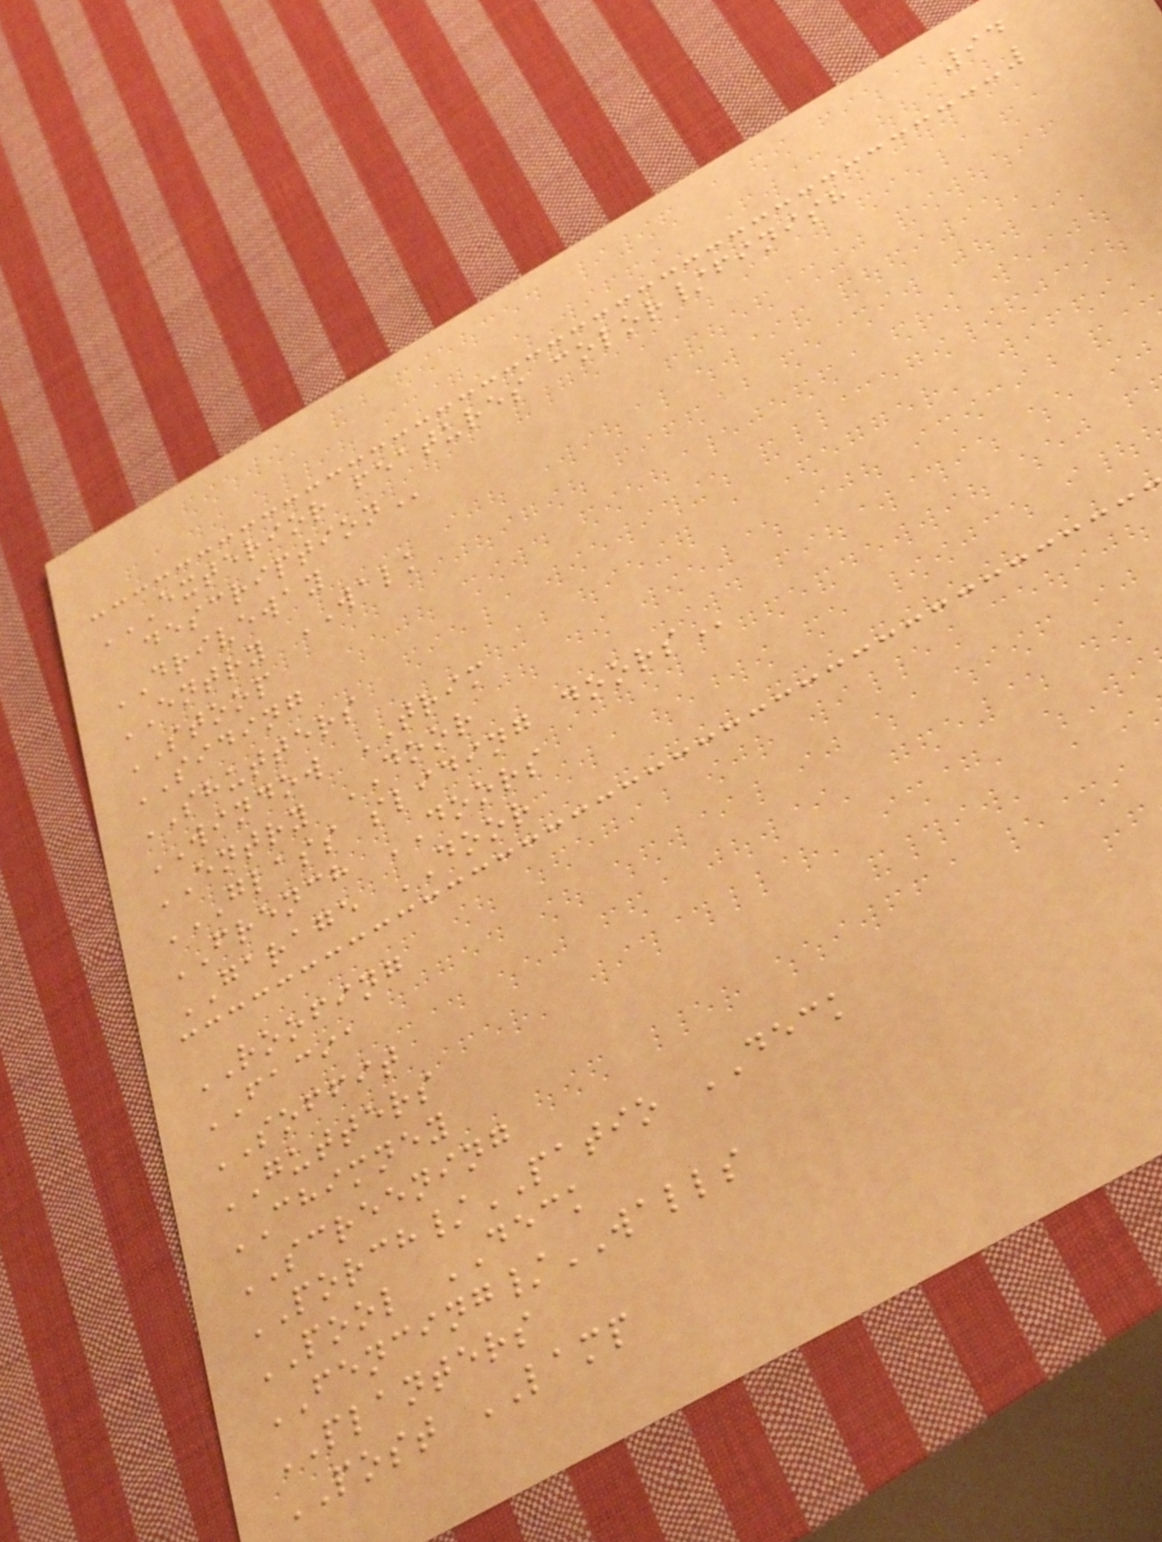94
EXTERIOR FEATURES COLOR/FINISH
DESCRIPTION
DRIVEWAY
ENTRY WALK
STOOP
SIDING
SHUTTERS
WINDOW TRIM
ENTRY DOOR
GLASS SLIDING DOORS
FRENCH DOORS
GARAGE DOOR
ROOFING
FACIA
SOFFIT
GUTTERS
CHIMNEY
SCREENING
PORCH/PATIO DECK
POOL DECK
FENCING/WALLS
PLANTERS
POST LAMP
